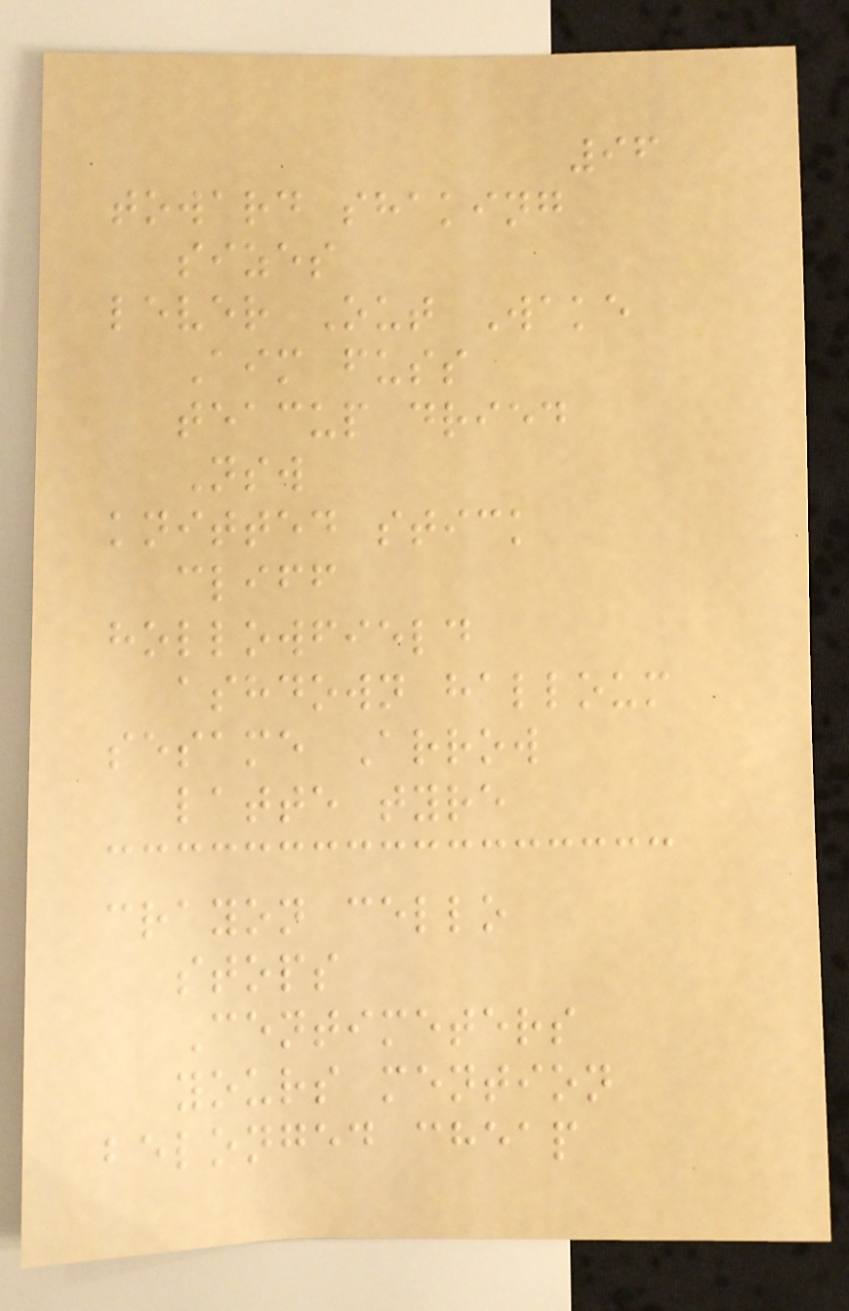96
toward shaking
sizes
lever Out Wake
Aim fuss
teacup dried
Nsw
knitted stick
cliff
hollowfield
ashdown halloum
sesame Arrow
latte tyre
crayon cello
stops
Centimeters
yours mention
belonged cheap
